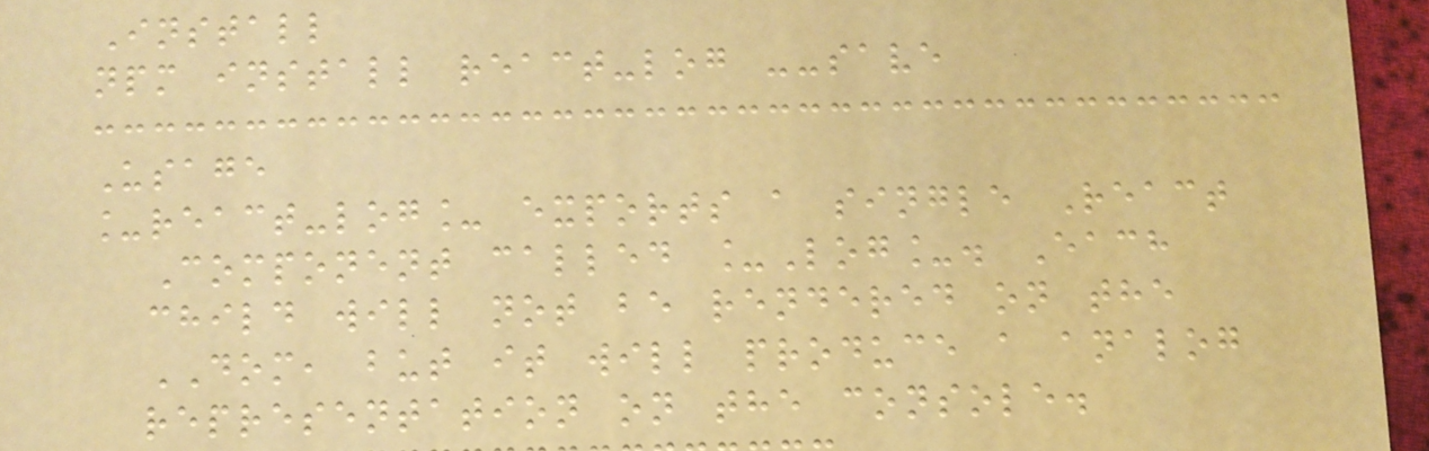Install
npm install react-log --save
Usage
_react-log_ exports a single React
Component called _Log_. Each
child will not be rendered on the
DOM, but it will produce a analog
representation on the console.
